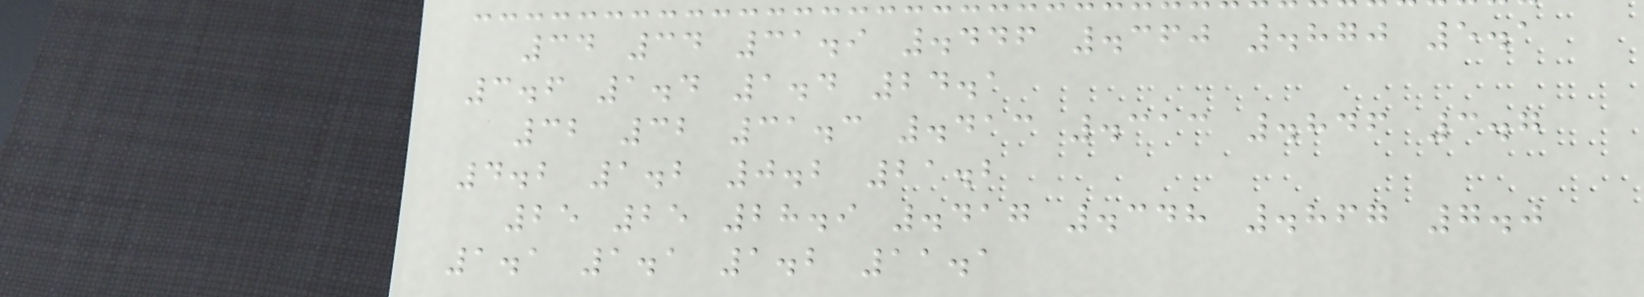34 34 31.9 .446 .360 .870 5.1
3.6 1.4 1.4 24.1
32 32 31.3 .413 .313 .846 3.7
4.2 1.2 0.2 21.2
25 25 28.9 .417 .348 .867 7.0
1.1 1.1 1.2 11.1
